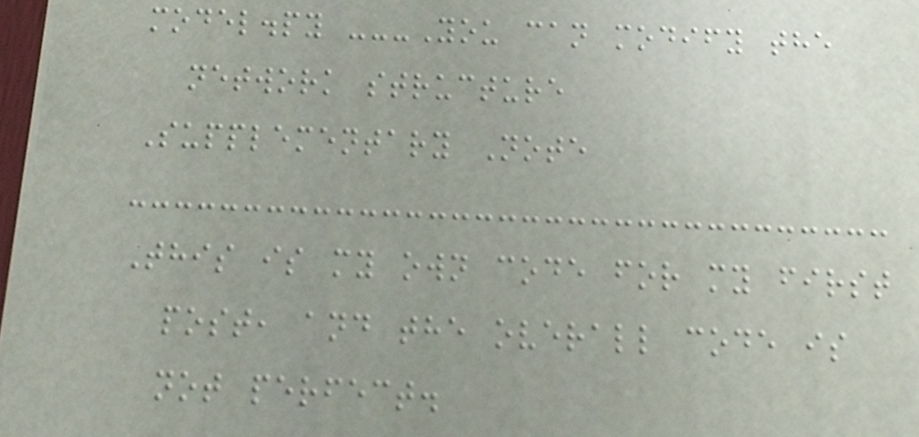model.py ---You can modify the
network structure
Supplementary Note
This is my own code for my first
post, and the overall code is
not perfect.
